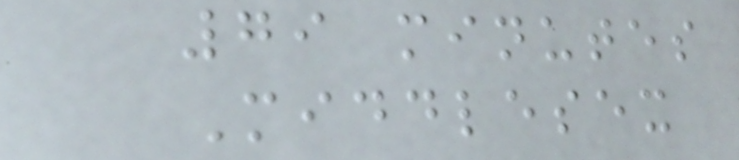79 minutes
Middlesex
